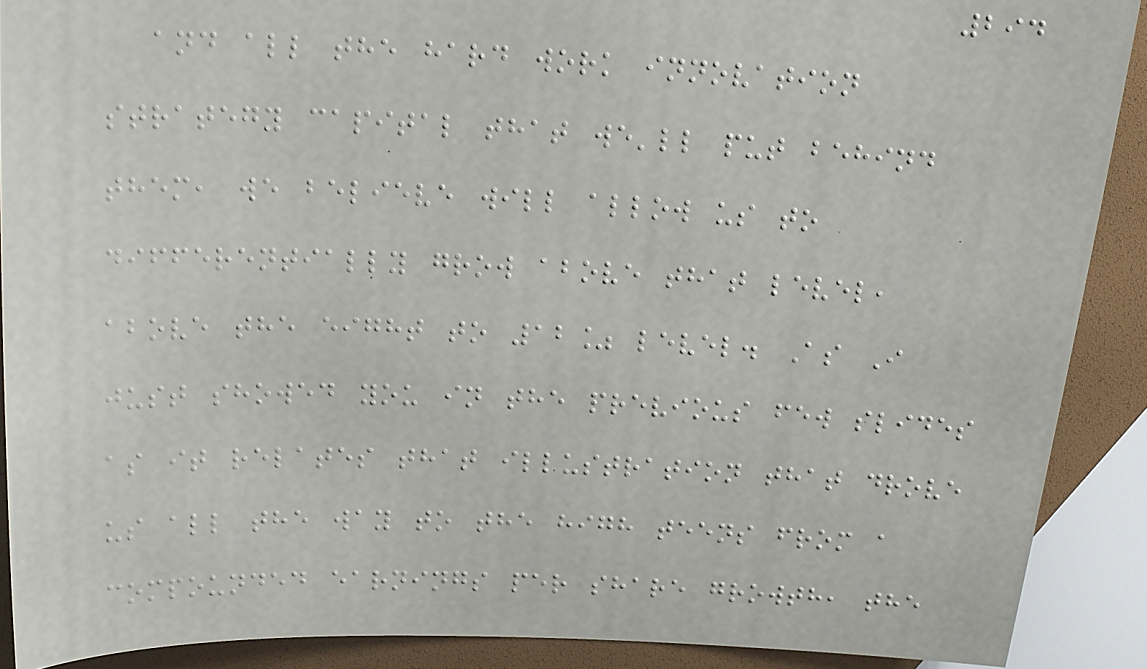294
and all the hard work innovation
strategy capital that we'll put behind
them, we believe will allow us to
differentially grow above that level,
above the eight to 12% level. As I
just showed you in the previous few slides
as it relates that illustration that drove
us all the way to the high teens from a
compounded earnings per share growth, the
